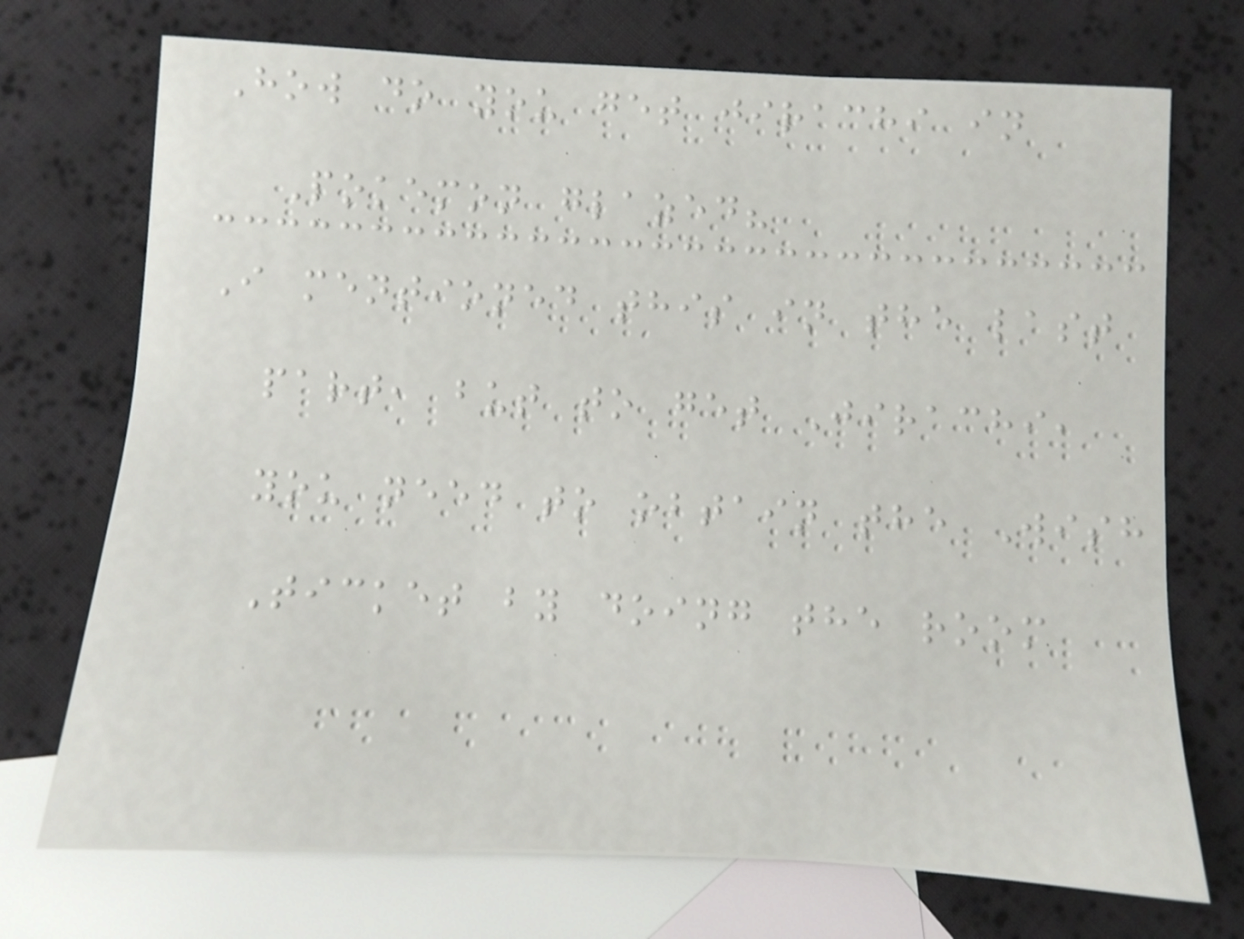How do you get jirachi in
Pokemon glazed?
I mentioned this in the last
part, but to get Jirachi,
you need to obtain the Wish
Ticket by doing the room
